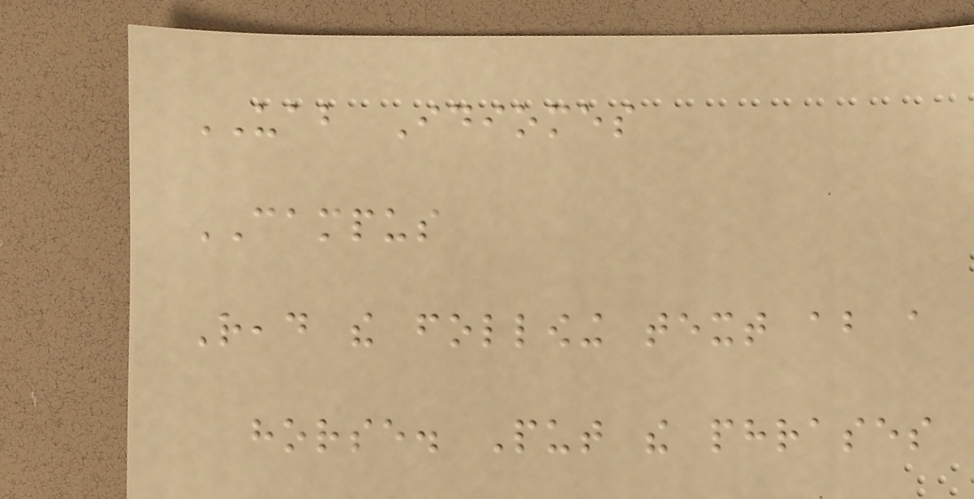UAB Idiomes
CAMPUS
Read the following text about a
horse. Put the phrases
